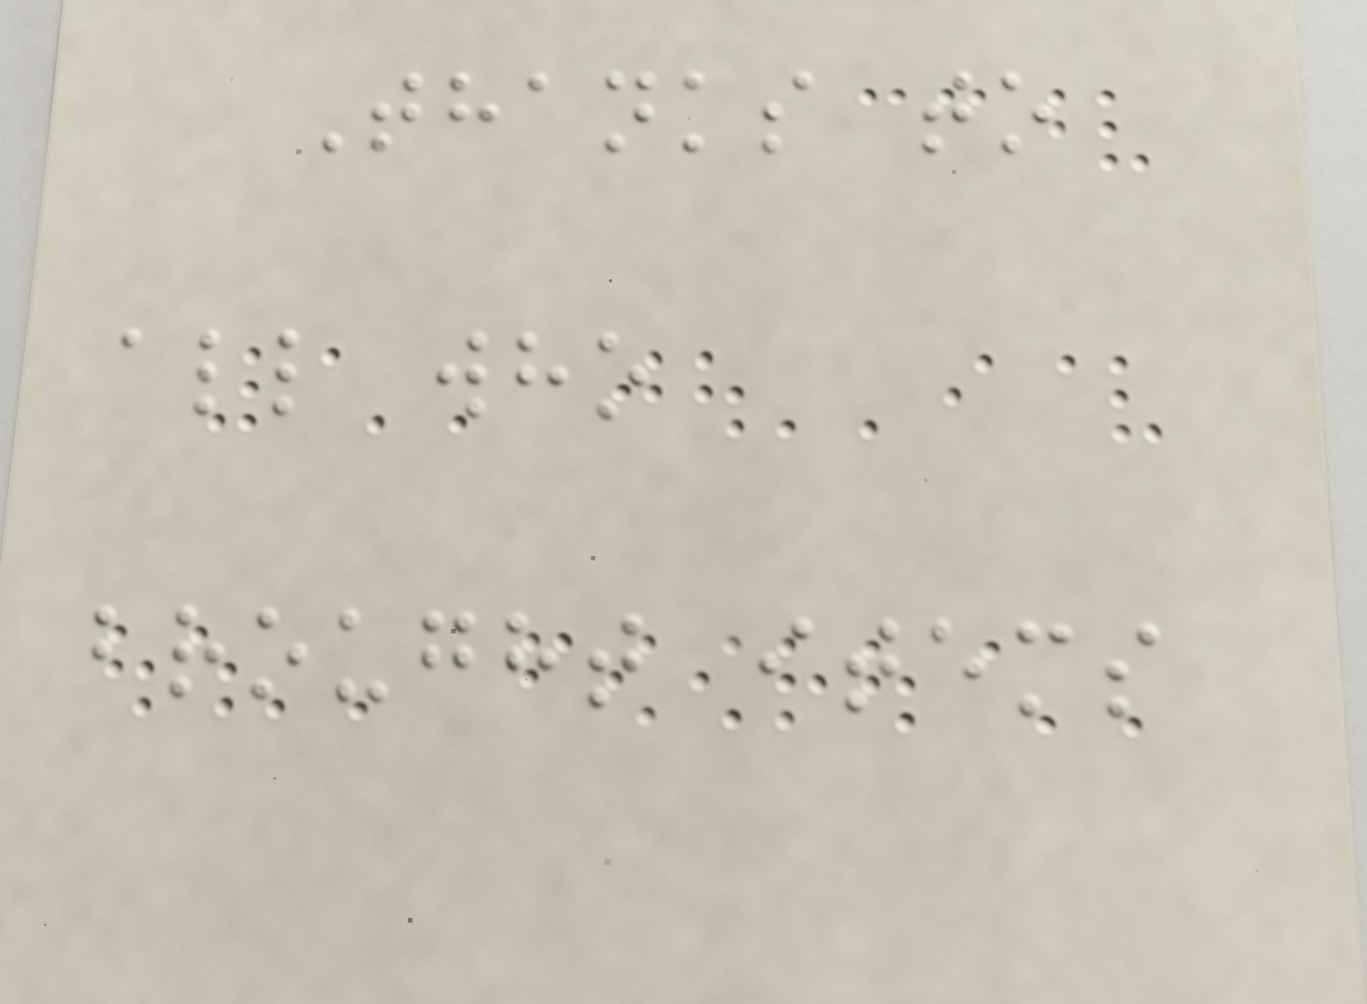Thanks to
all who
brought items
